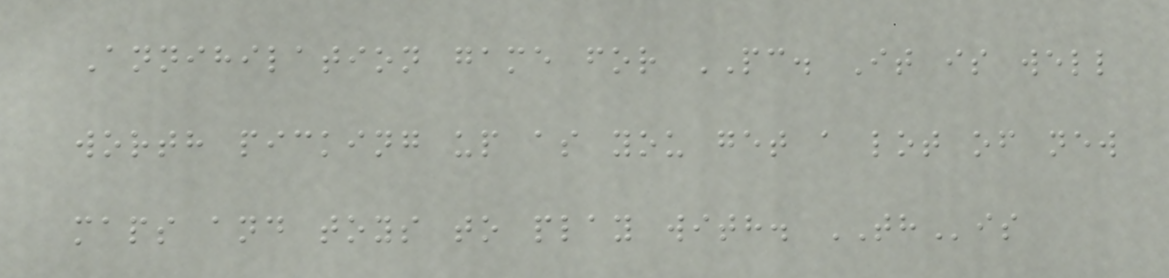Annihilation game for PC. It is well
worth picking up as you get a lot of new
maps and toys to play with. THis
